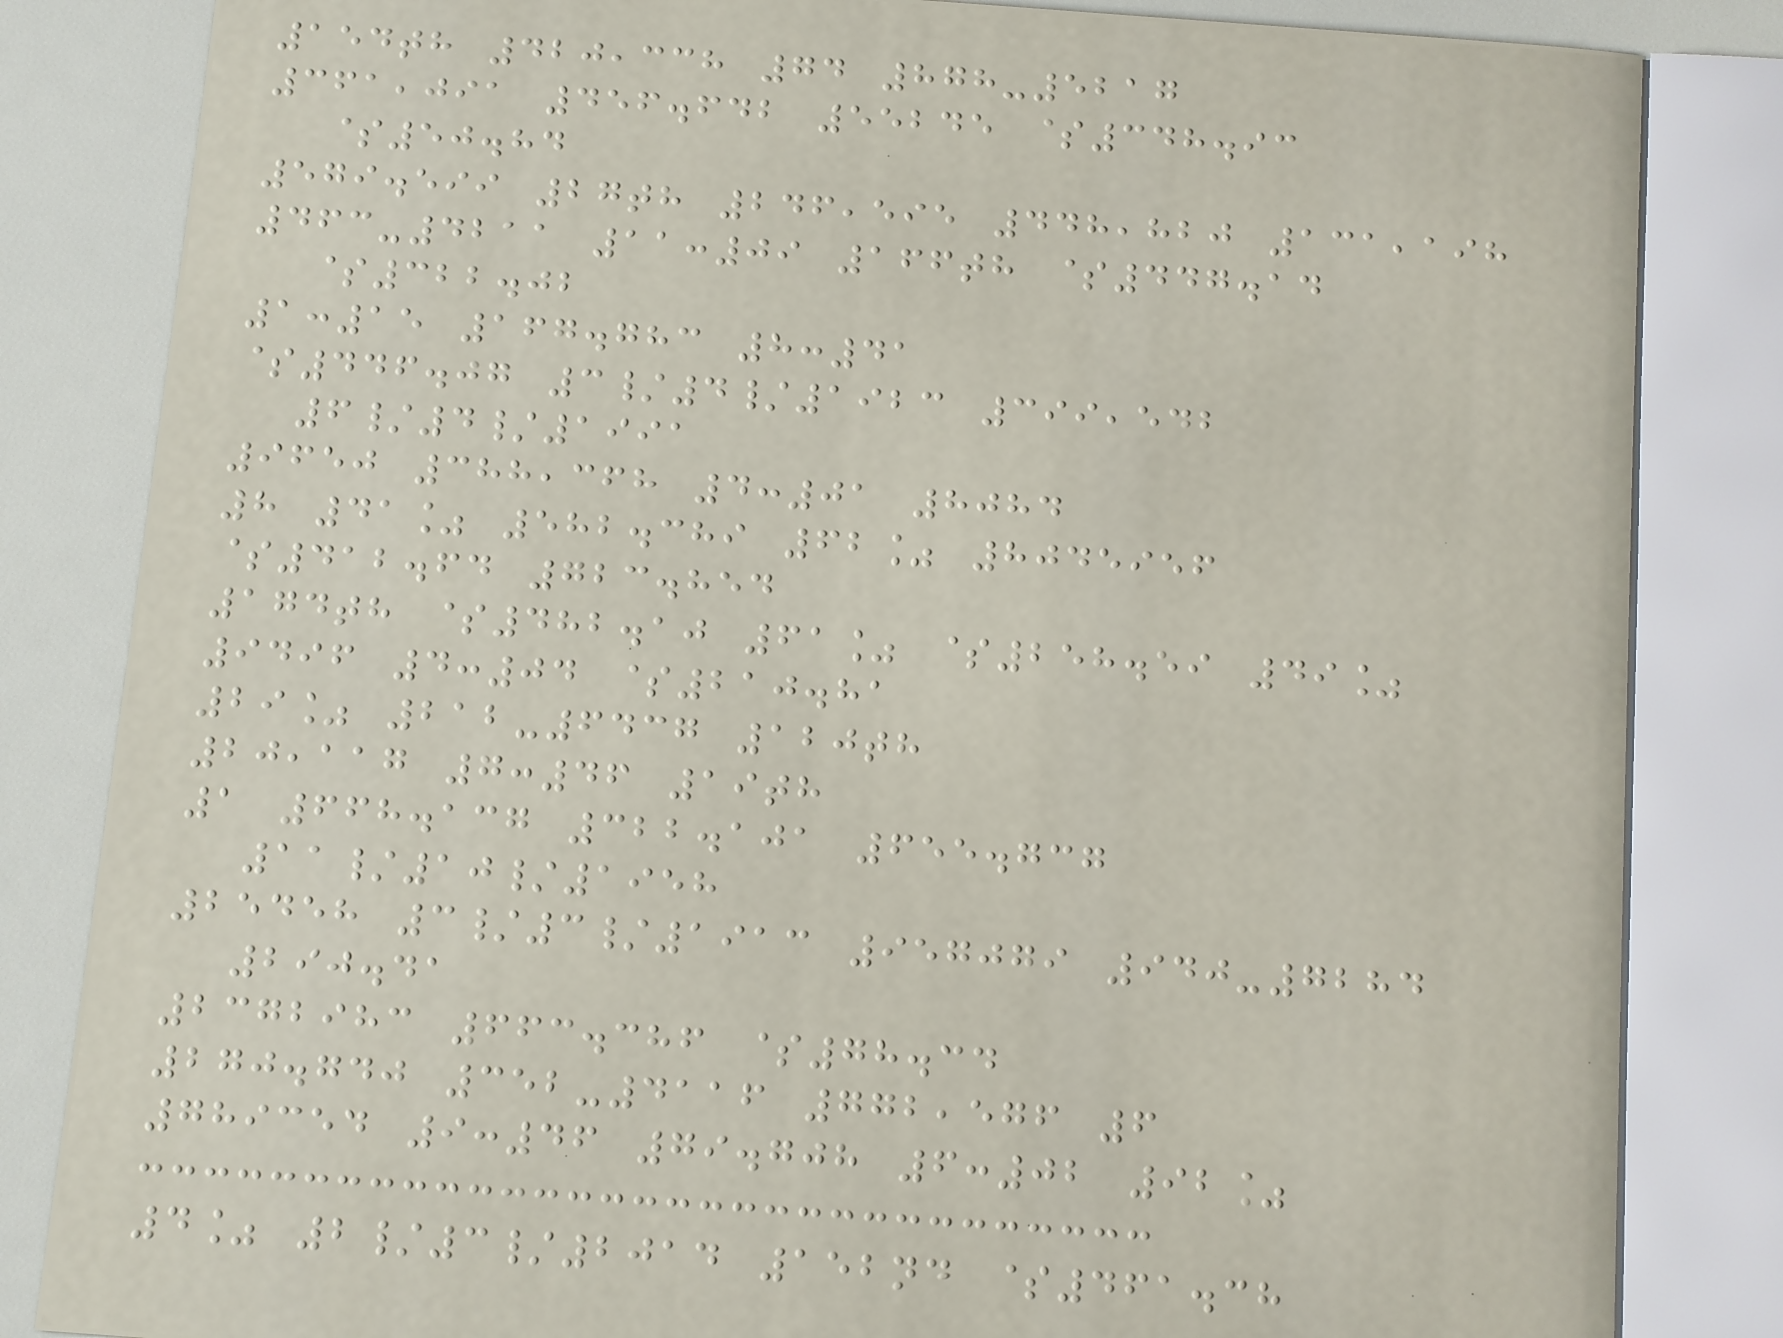154th 420,338 74 878-5217
361,091 456.642 55245 $348.93
$50.84
579.599 27th 246,595 448,820 131,198
463-4211 11:09 166th $447.14
$322.02
1:15 167.783 8:41
$446.07 3/4/1923 399,542
6/4/1991
9650 388,368 4:01 8084
8 41% 582.389 62% 8045956
$412.64 723.854
174th $482.10 61% $258.59 49%
9496 4:04 $210.81
29% 212-6437 120th
20,117 7:46 19th
1 668.137 322.101 655.737
11/10/1958
25458 3/3/1913 957079 940-7284
290.41
2372983 663.386 $78.34
270.740 352-4116 772,576 6
789354 9:46 79.708 6:02 92%
4% 2/3/2014 152nd $461.38
